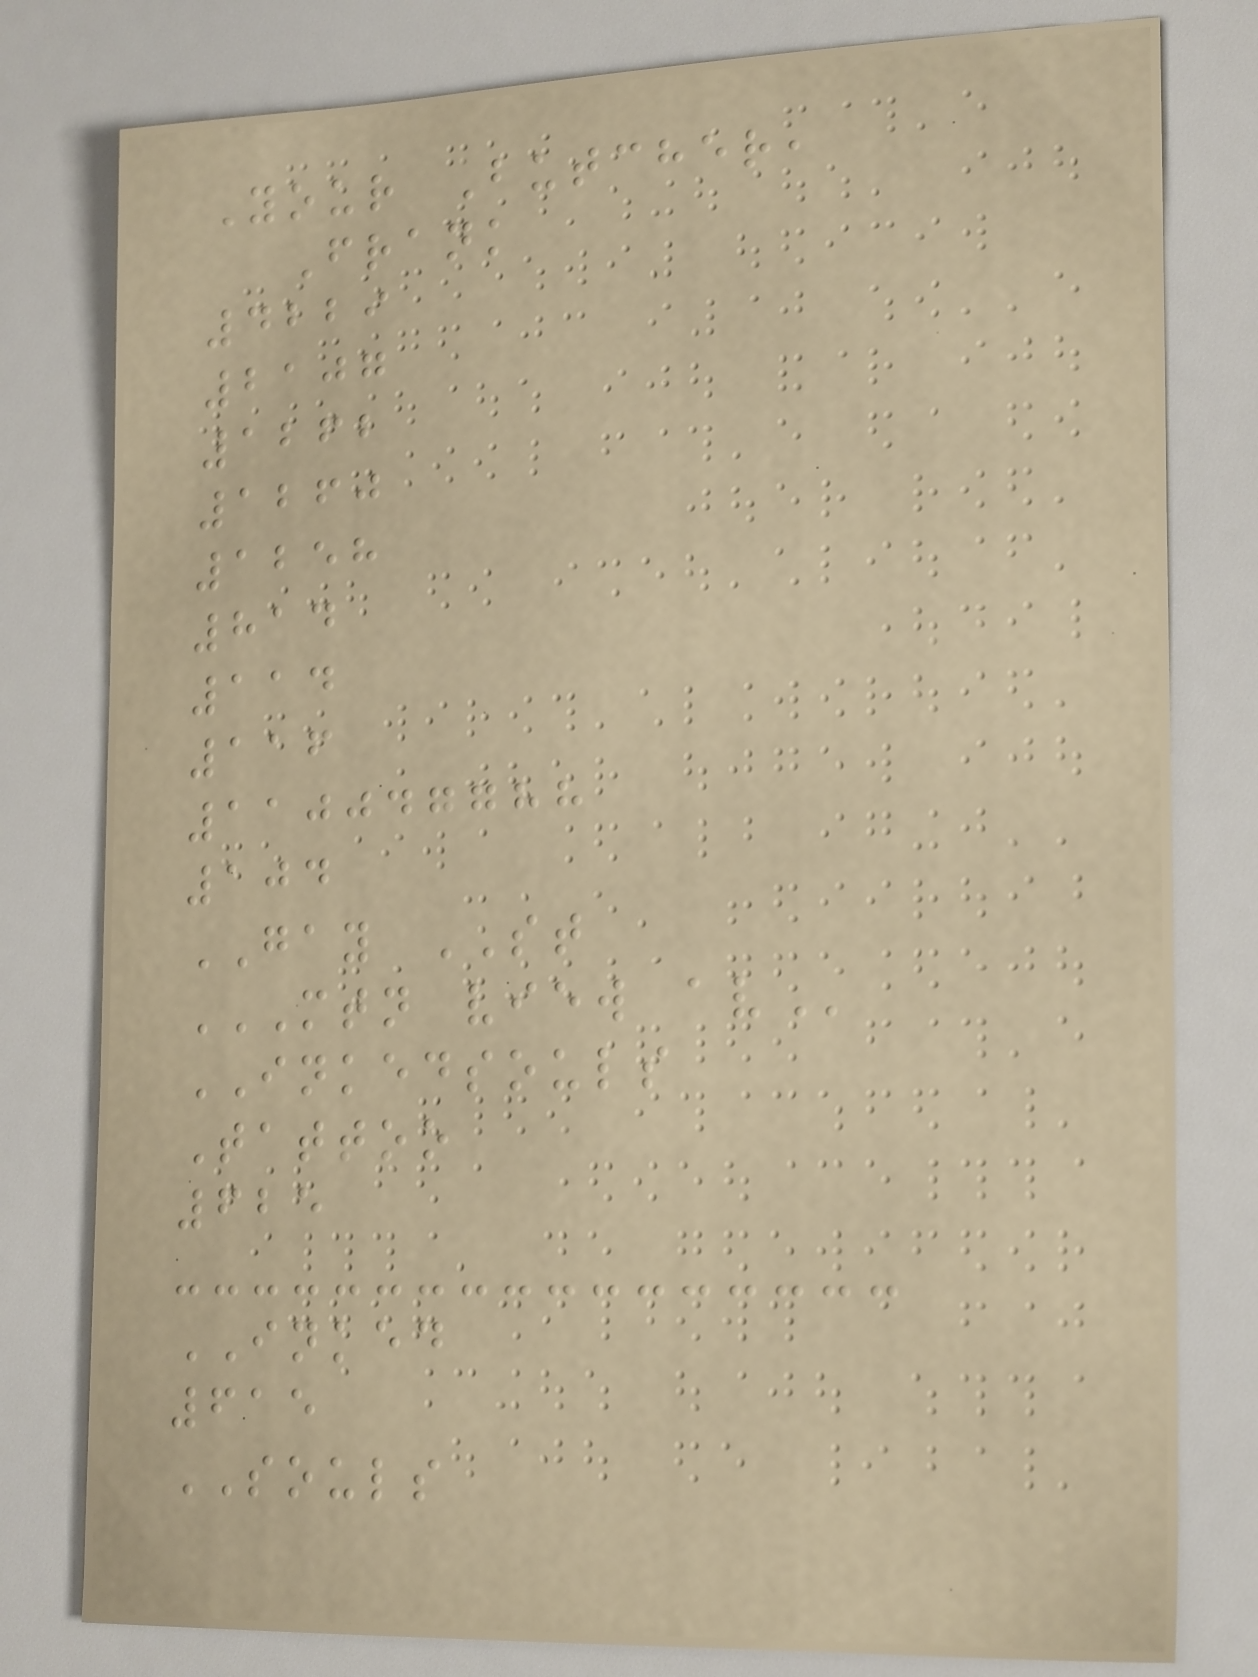Your Butcher,
Frank
4229
2107
1262
1260
1258
814
114
116
110047788
104
GAY ST
MTN VIEW AV
INKEDSOULS
Tattoo
625
INKED
615
SOULS
